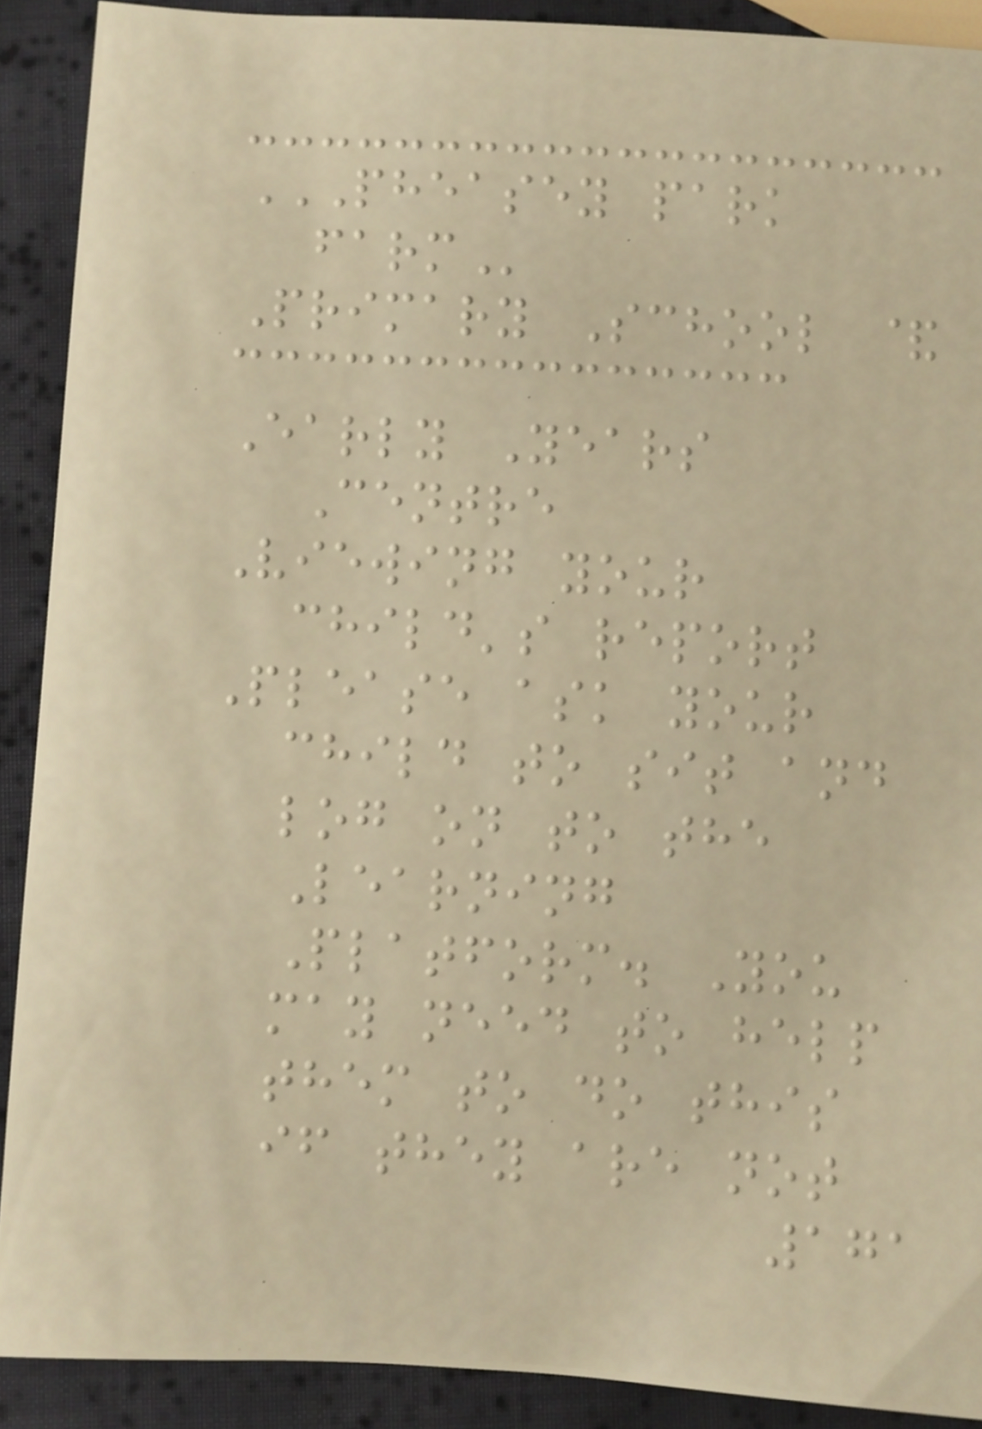PHEASEY PARK
FARM
Primary School &
Early Years
Centre
Viewing your
child's report
Please ask your
child to sit and
log on to the
Learning
Platform. You
may need to help
them to do this
if they are not
171
